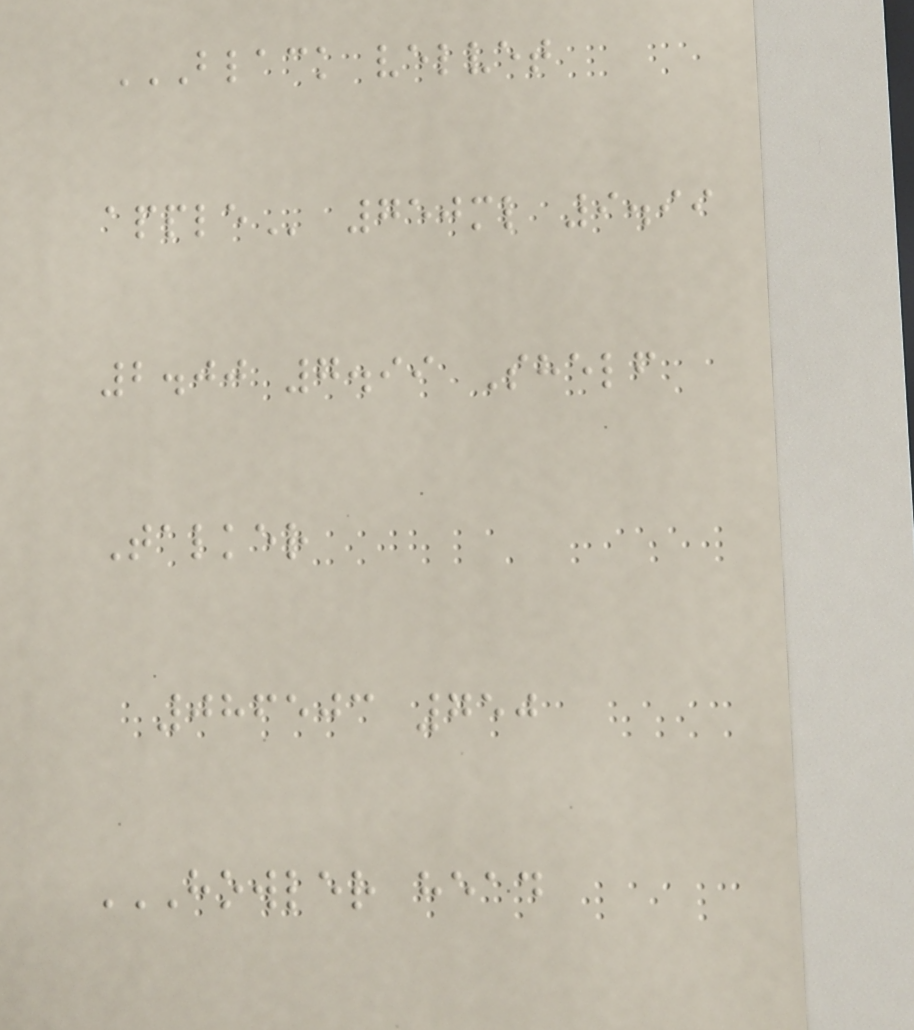BLACK VELVET
APPLE 750ml 9.99
2.00 7.99 Shelf
Talker
086503 750
HOWLER HEAD
